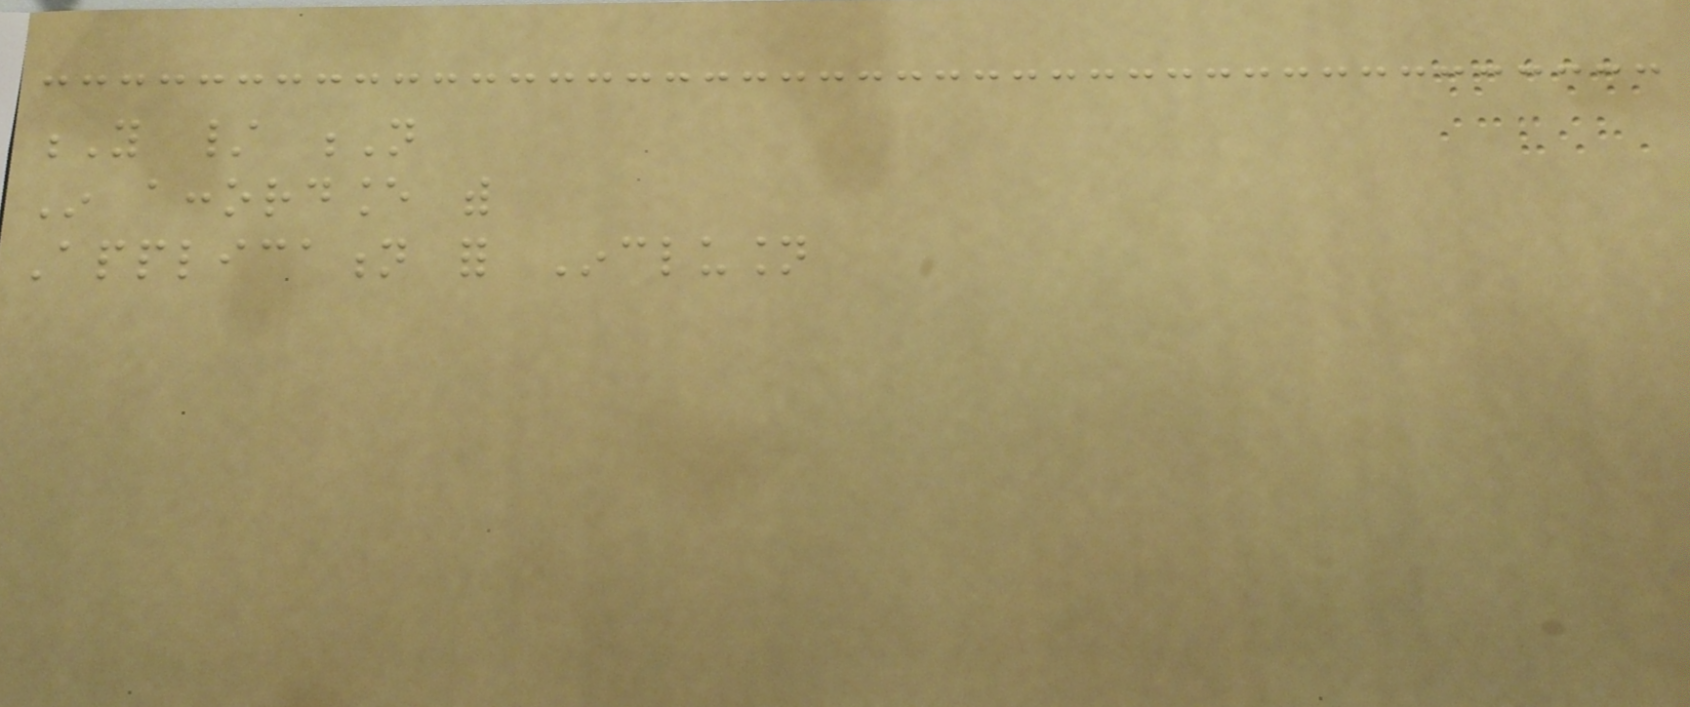Y / N
In accordance with
Application for Inclusion
